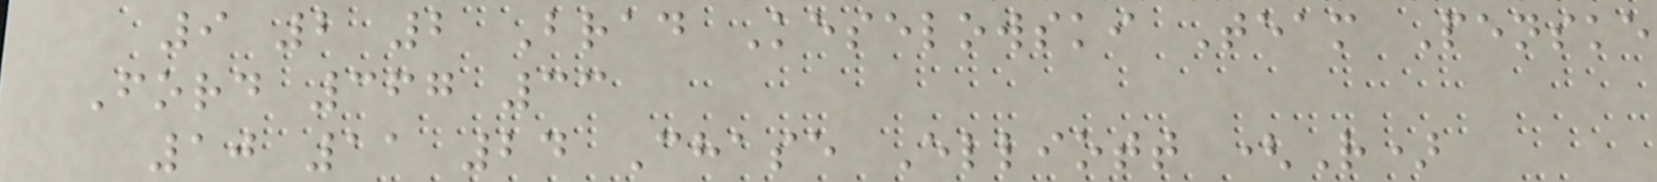9 2 2 Brad Keselowski Team Penske
Ford 367 33
10 11 24 Chase Elliott (R)
